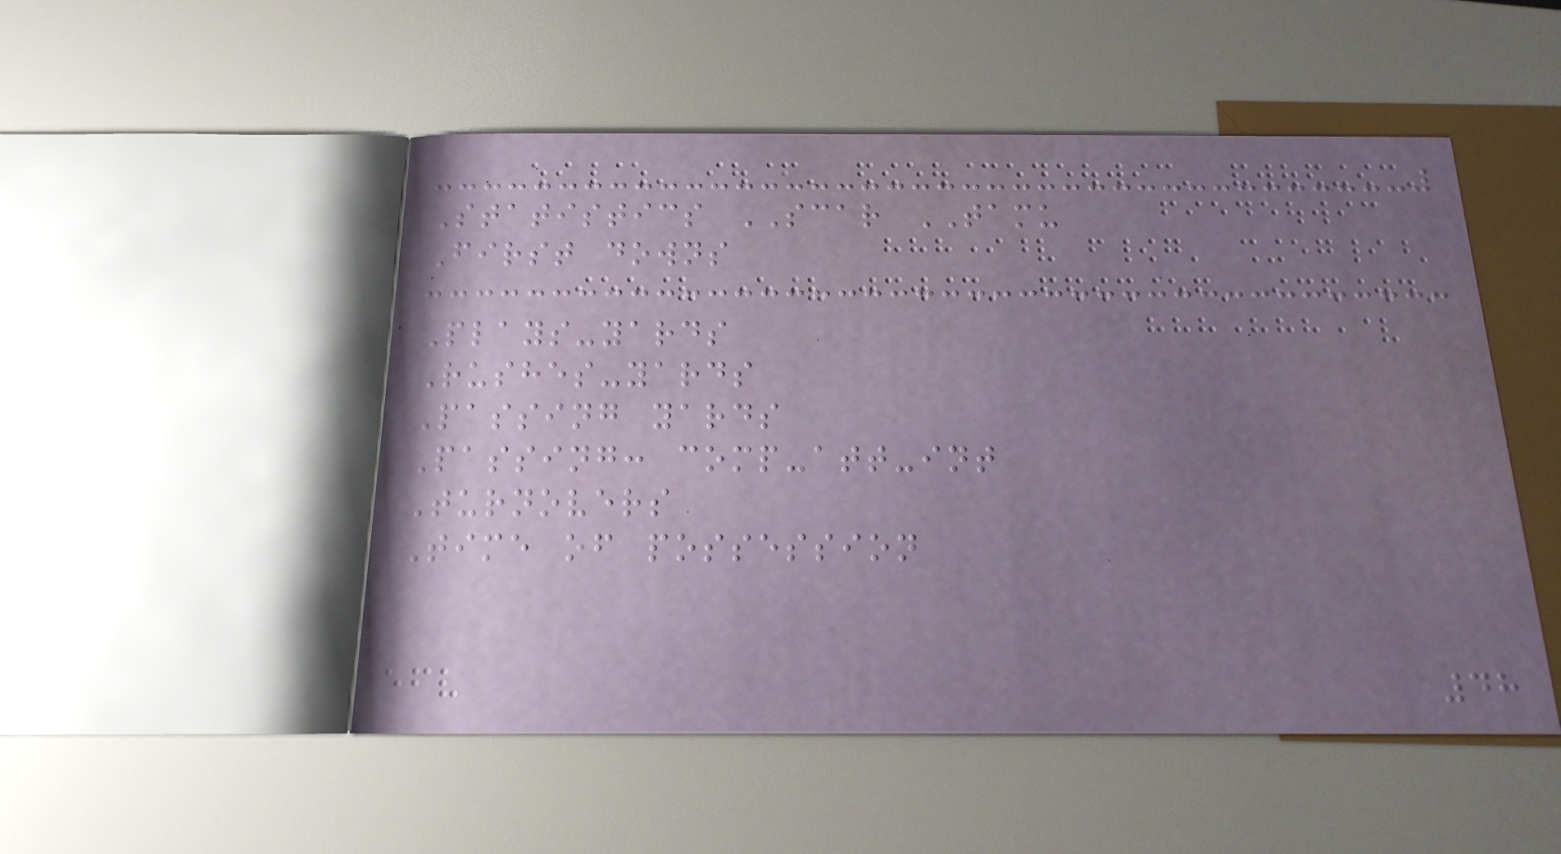Statistics SCAR TAMU
First downs
Plays-yards
Rushes-yards
Passing yards
Passing: comp-att-int
Turnovers
Time of possession
48
